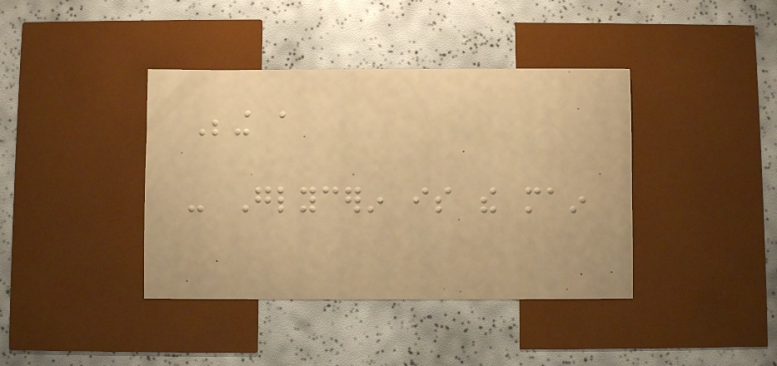Being a
- Glycerin is the main
